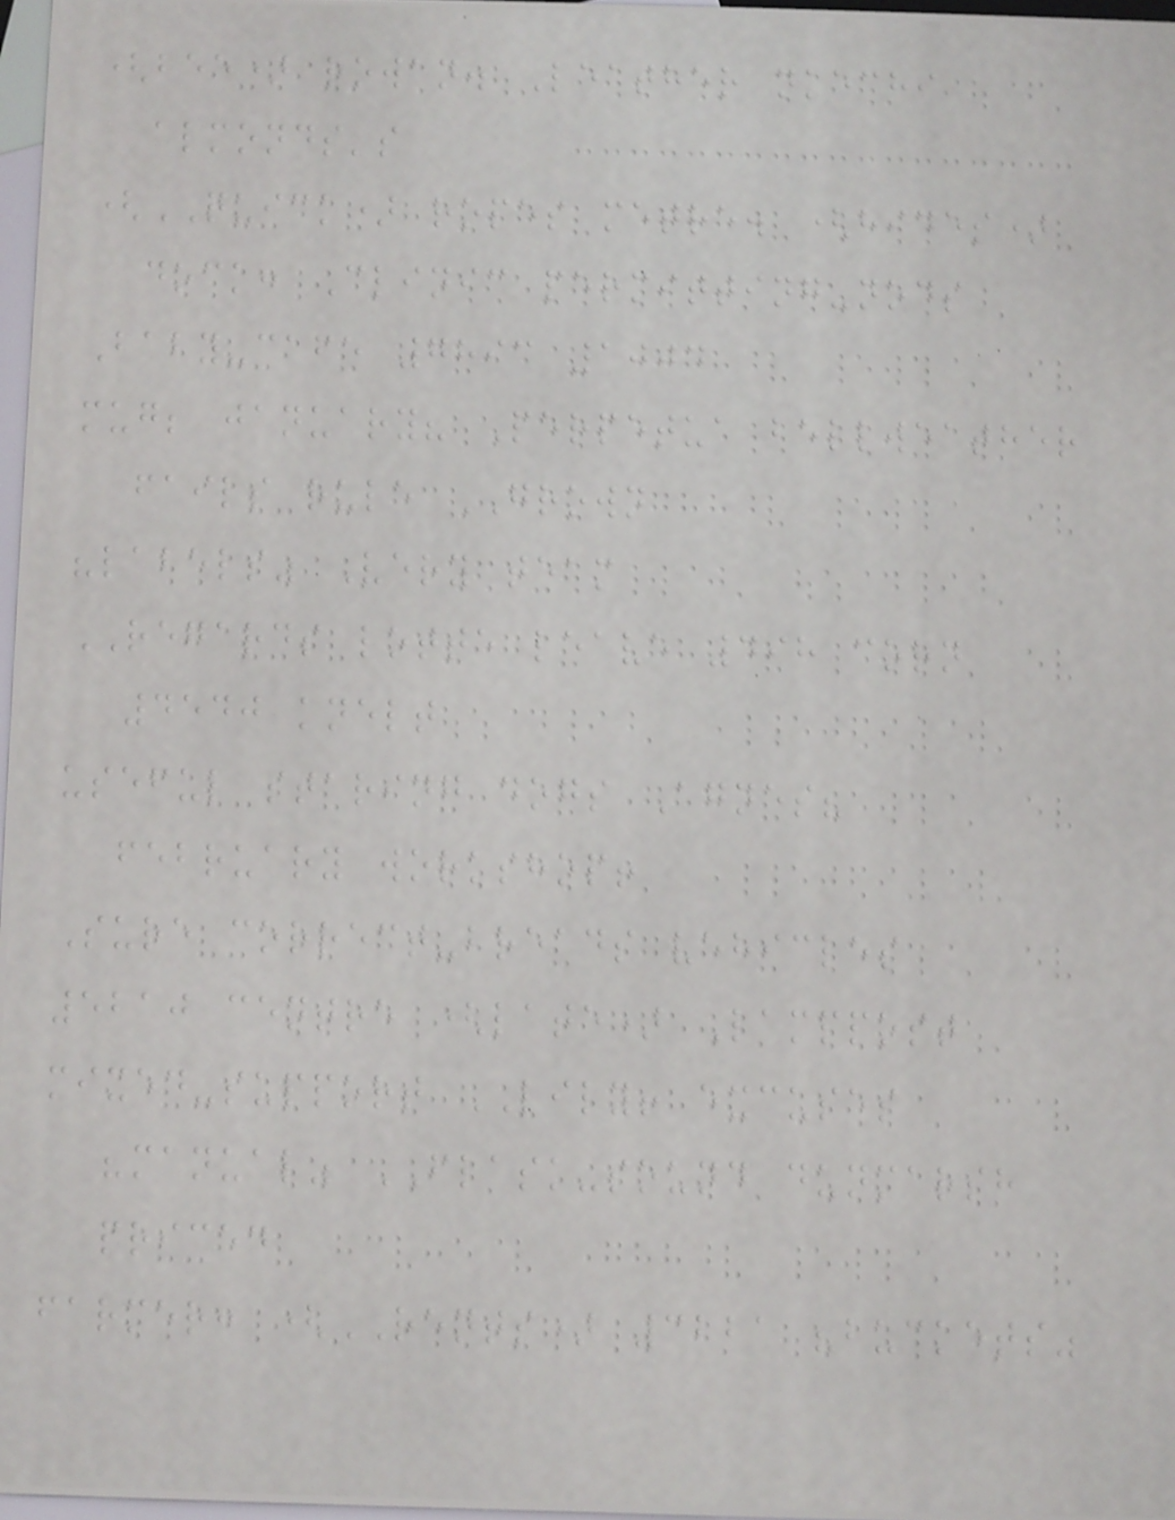(bee) rowan. Leather nkechi
almonds's
(QUICK) ropes metre. (hides)
dock: Clinic permitting-nods
Baby-cafe 7893 1004
mug; january? Perpetua bellweather
fails rule GROWN
"labels" Very team
REGARDS lotte leave 498 corn
4540 knelt
useful staring dogs Agnes?
february workshop!
Sure correct-breads vehicles
5210 centre (late) Lamppost
mixed-support LILY! excuses
"manual" FLASK-sound dunmarsh
priced
farmer: (RENTS) 3221 "buckets"
